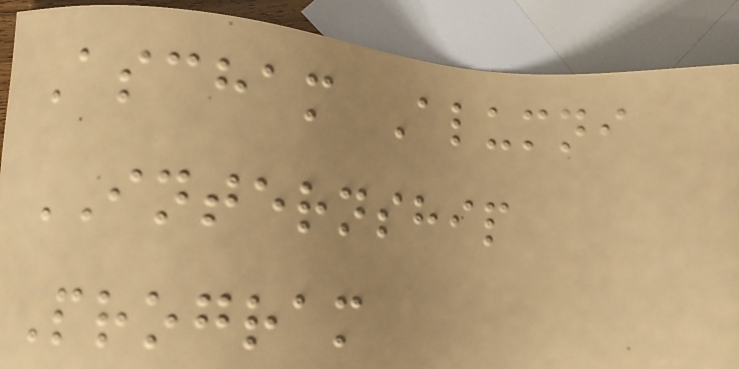Ascham Alumni
INTERNSHIP
Program
